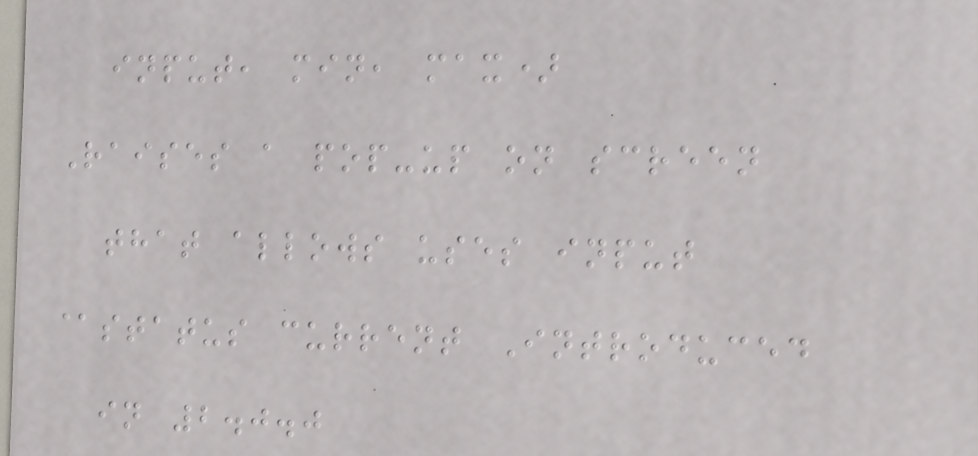input, min, max)
Raises a pop-up on screen
that allows uses input
@status current Introduced
in 2.0.0
